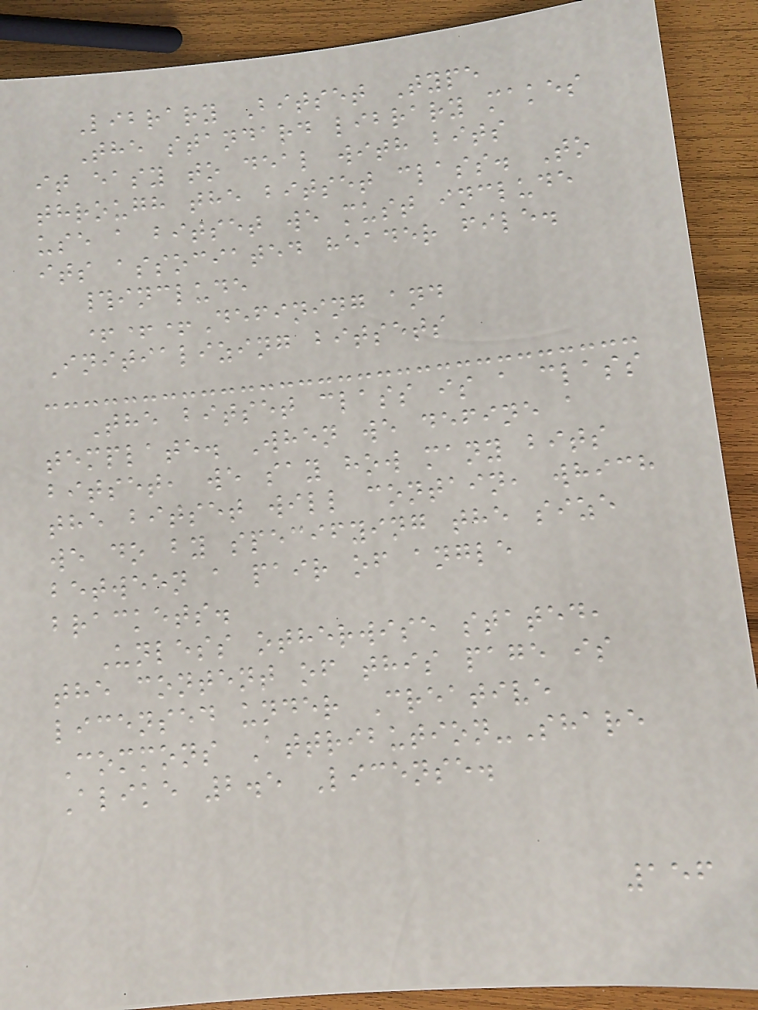Library Bitset Type
The standard library makes
it easy to deal with bits
through the bitset class. To
use a bitset we must include
its associated header file.
#include
+++Defining and
Initializing bitsets
The bitset class is a class
template. When we define a
bitset, we say how many bits
the bitset will contain, which
we do by specifying the size
between a pair of angle
brackets.
Unless otherwise stated,
the content of this page is
licensed under Creative
Commons Attribution-Share
Alike 2.5 License.
156
